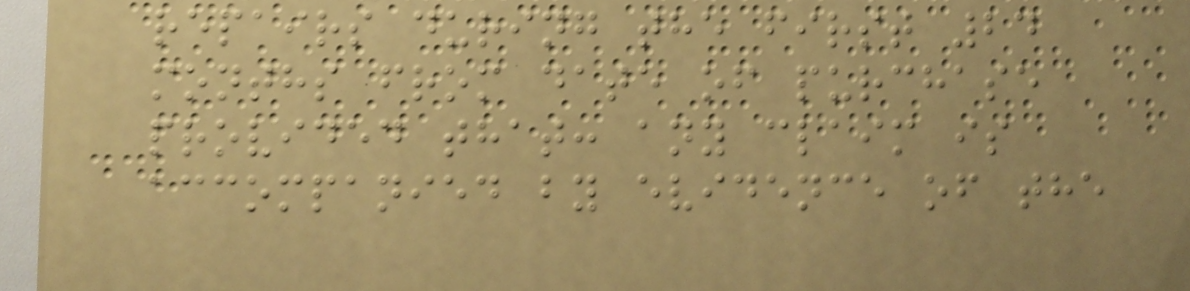repairs during the first 24
months from date of purchase
provided that: any claim is
accompanied by evidence of the
